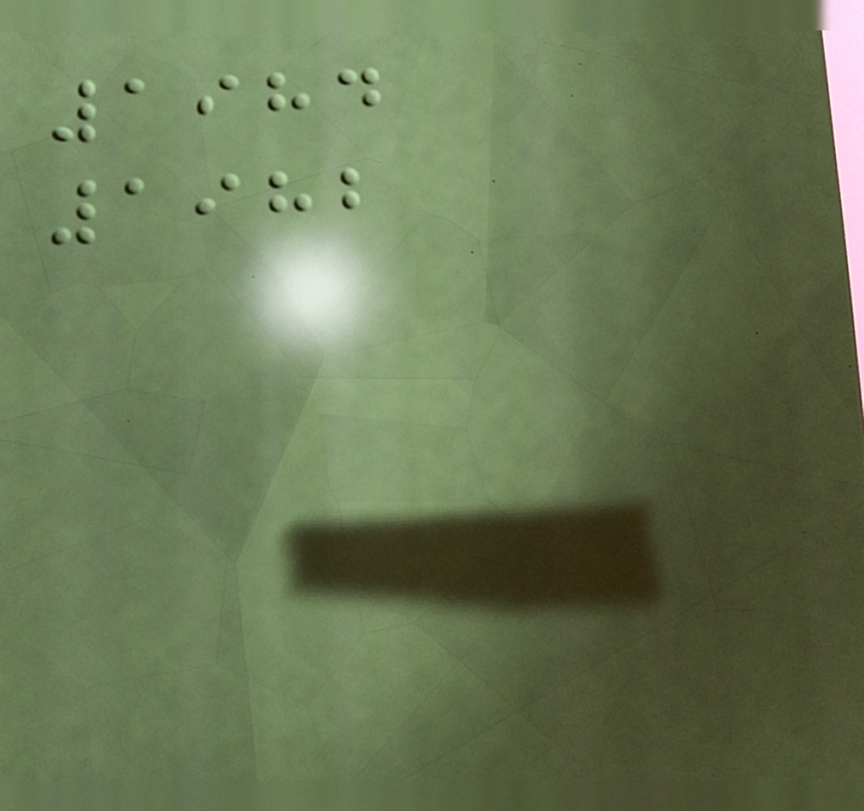1984
1982
